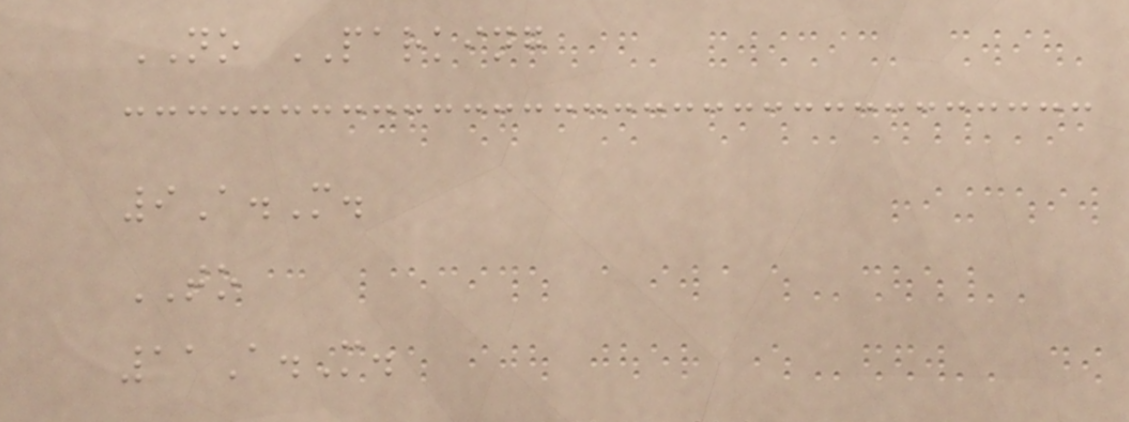NO PARKING
9A.M.
TO
11A.M.
